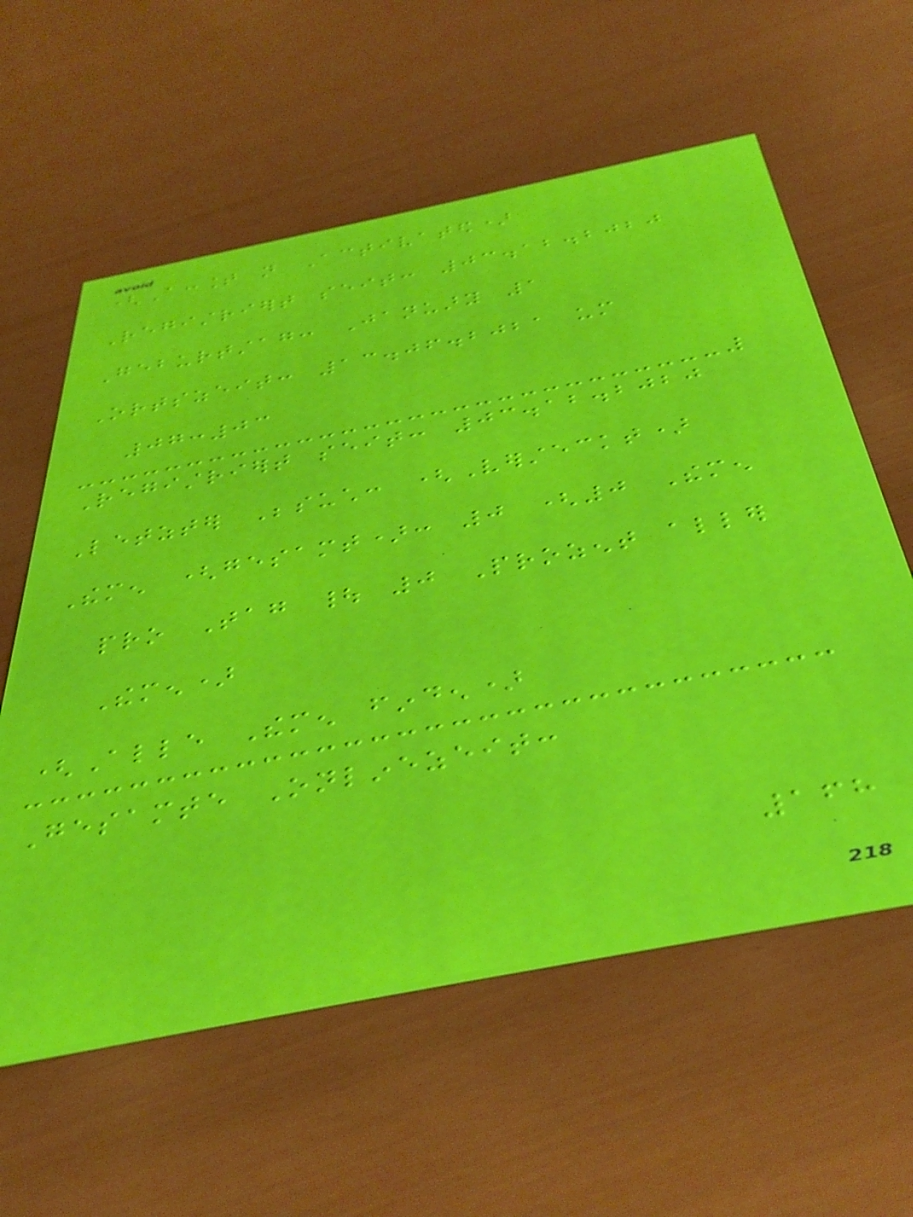(Account not Activated)
Registriert seit: 03.12.2020
Geburtstag: January 1
Ortszeit: 13.06.2021 um
07:03
Registriert seit: 03.12.2020
Letzter Besuch: (Versteckt)
Themen (gesamt): 0 (0 Themen
pro Tag | 0 Prozent aller
Themen)
(Alle Themen finden)
Gesamte Onlinezeit:
168
